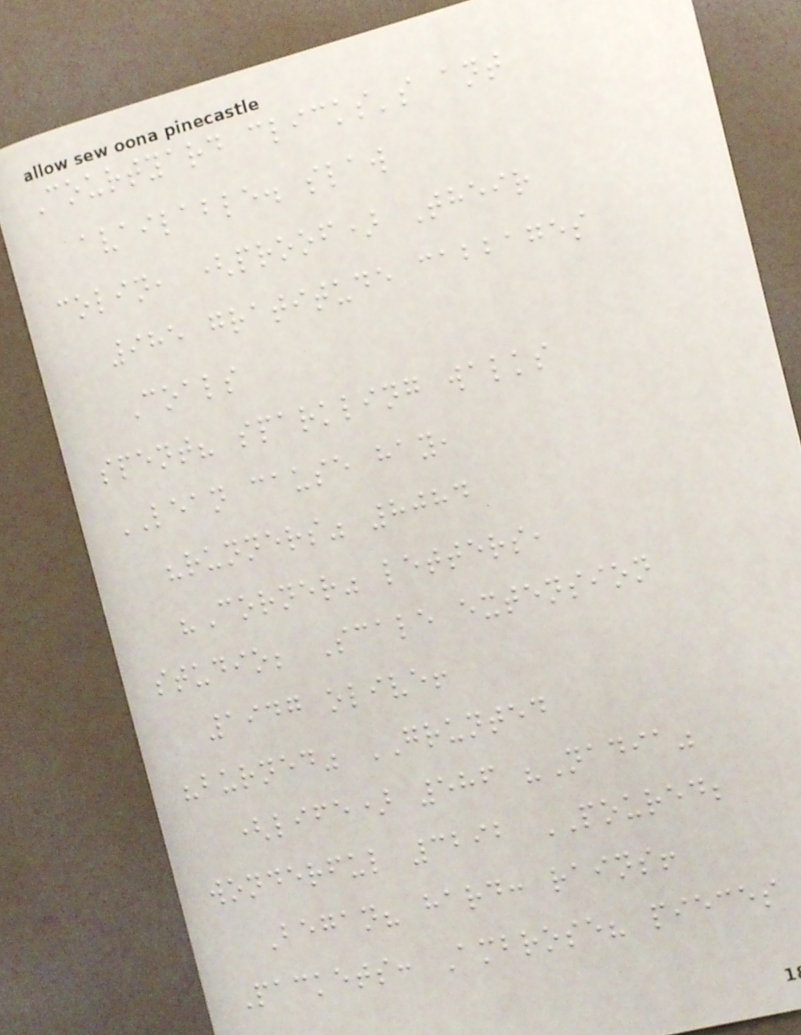Courtyard clicks's ant
available. slaw
colin, (proof) Their
985 gratitude cabbages
Coals
spent? sparkling walks
LEAN cause hay,
"runners" 8084
"Corner" letters,
studio; Scale extension
1947 olive!
"burned" GRUNTED
(life) 586 "Nadia"
wonderful 3292 POURED;
Began? hard: rains!
Packets: Ambrose? pieces
